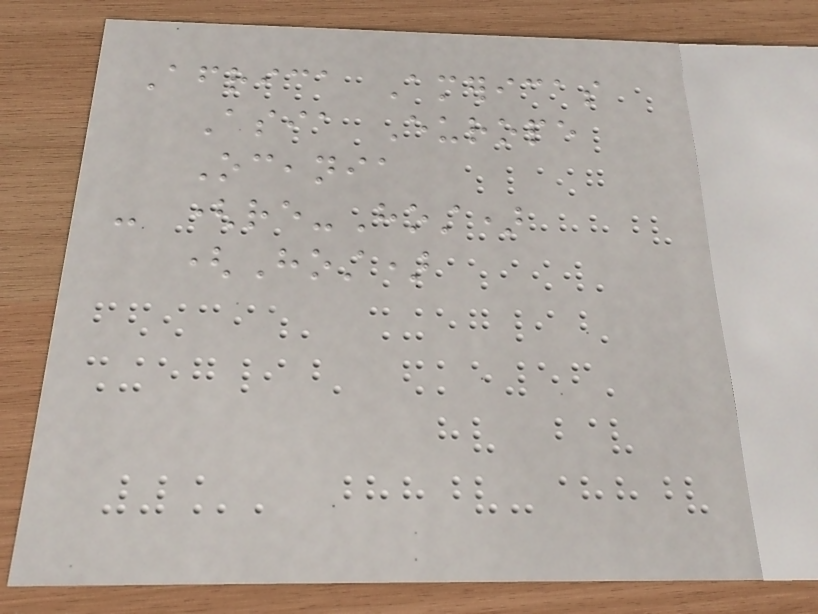Africa Americas
Asia Europe
Oceania
- (re-Host)
(Host)
